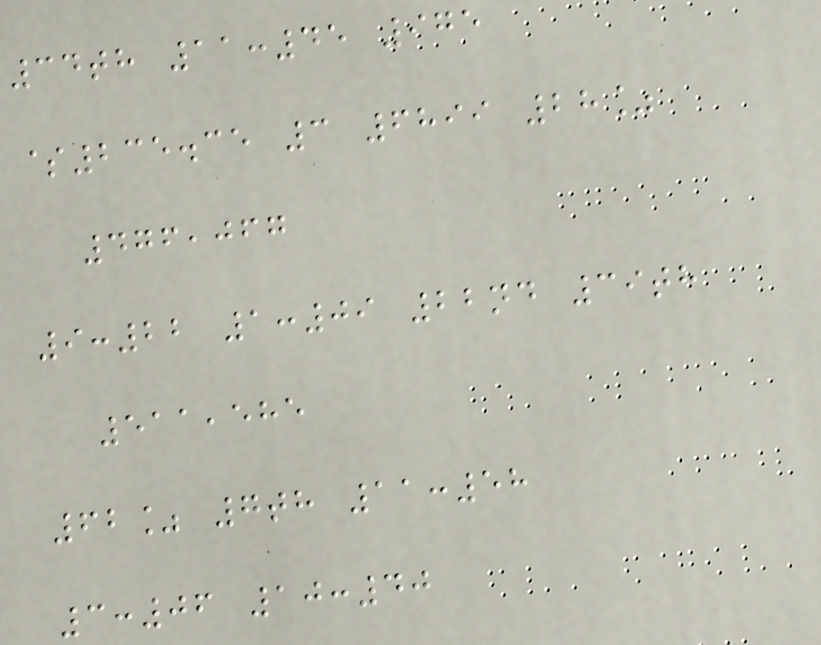34th 11:45 975
$235.35 3 6899 28%
476,067
9:22 1:09 22nd 39th
511,585
62% 7th 11:58
3:06 10:40
